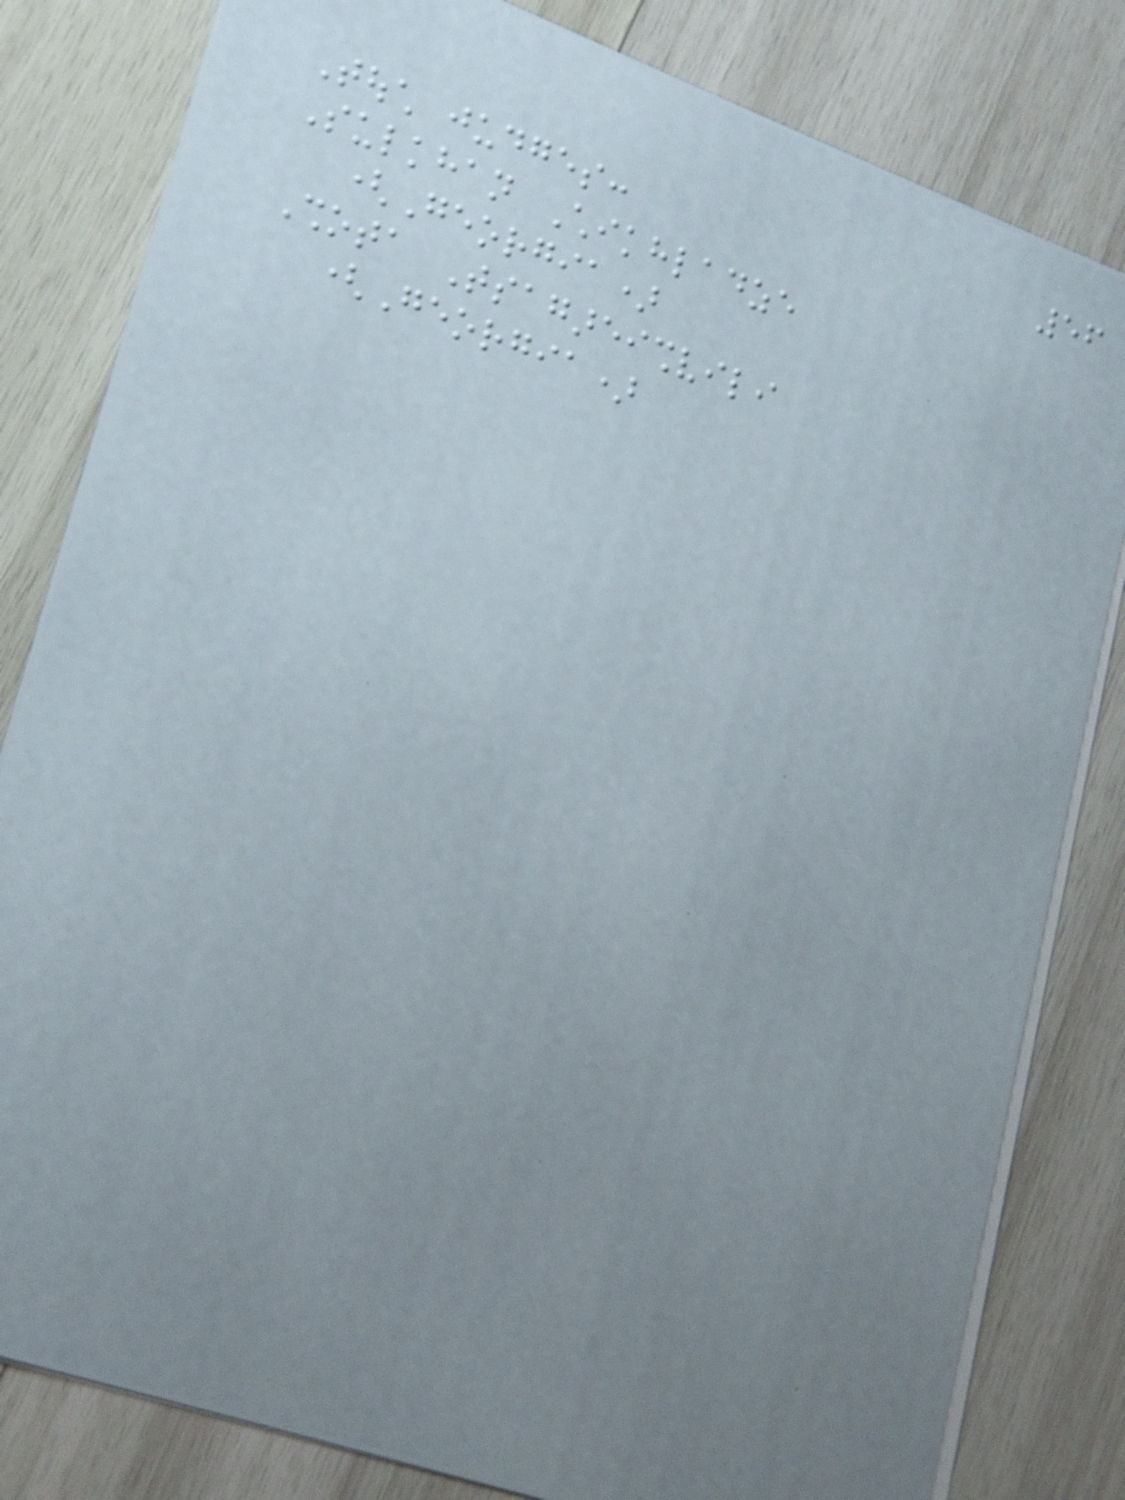56
Touch judges:
Sulkhan Chikhladze
(Georgia)
Shota Tsagareishvili
(Georgia)
